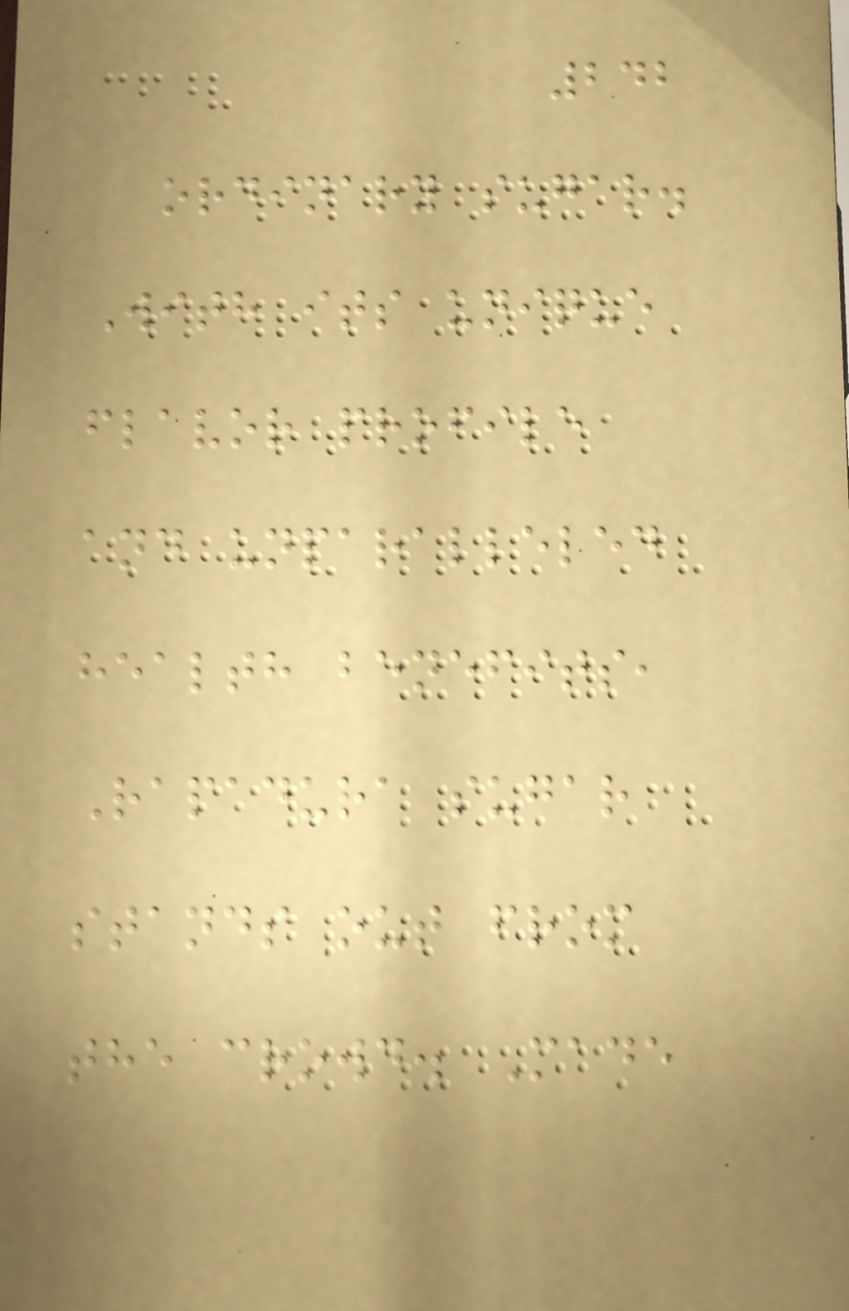242
ordinary sugar.
With its unique
flavor profile
and unparalleled
health benefits,
Rapadura sugar
stands out from
the crowd. Made
